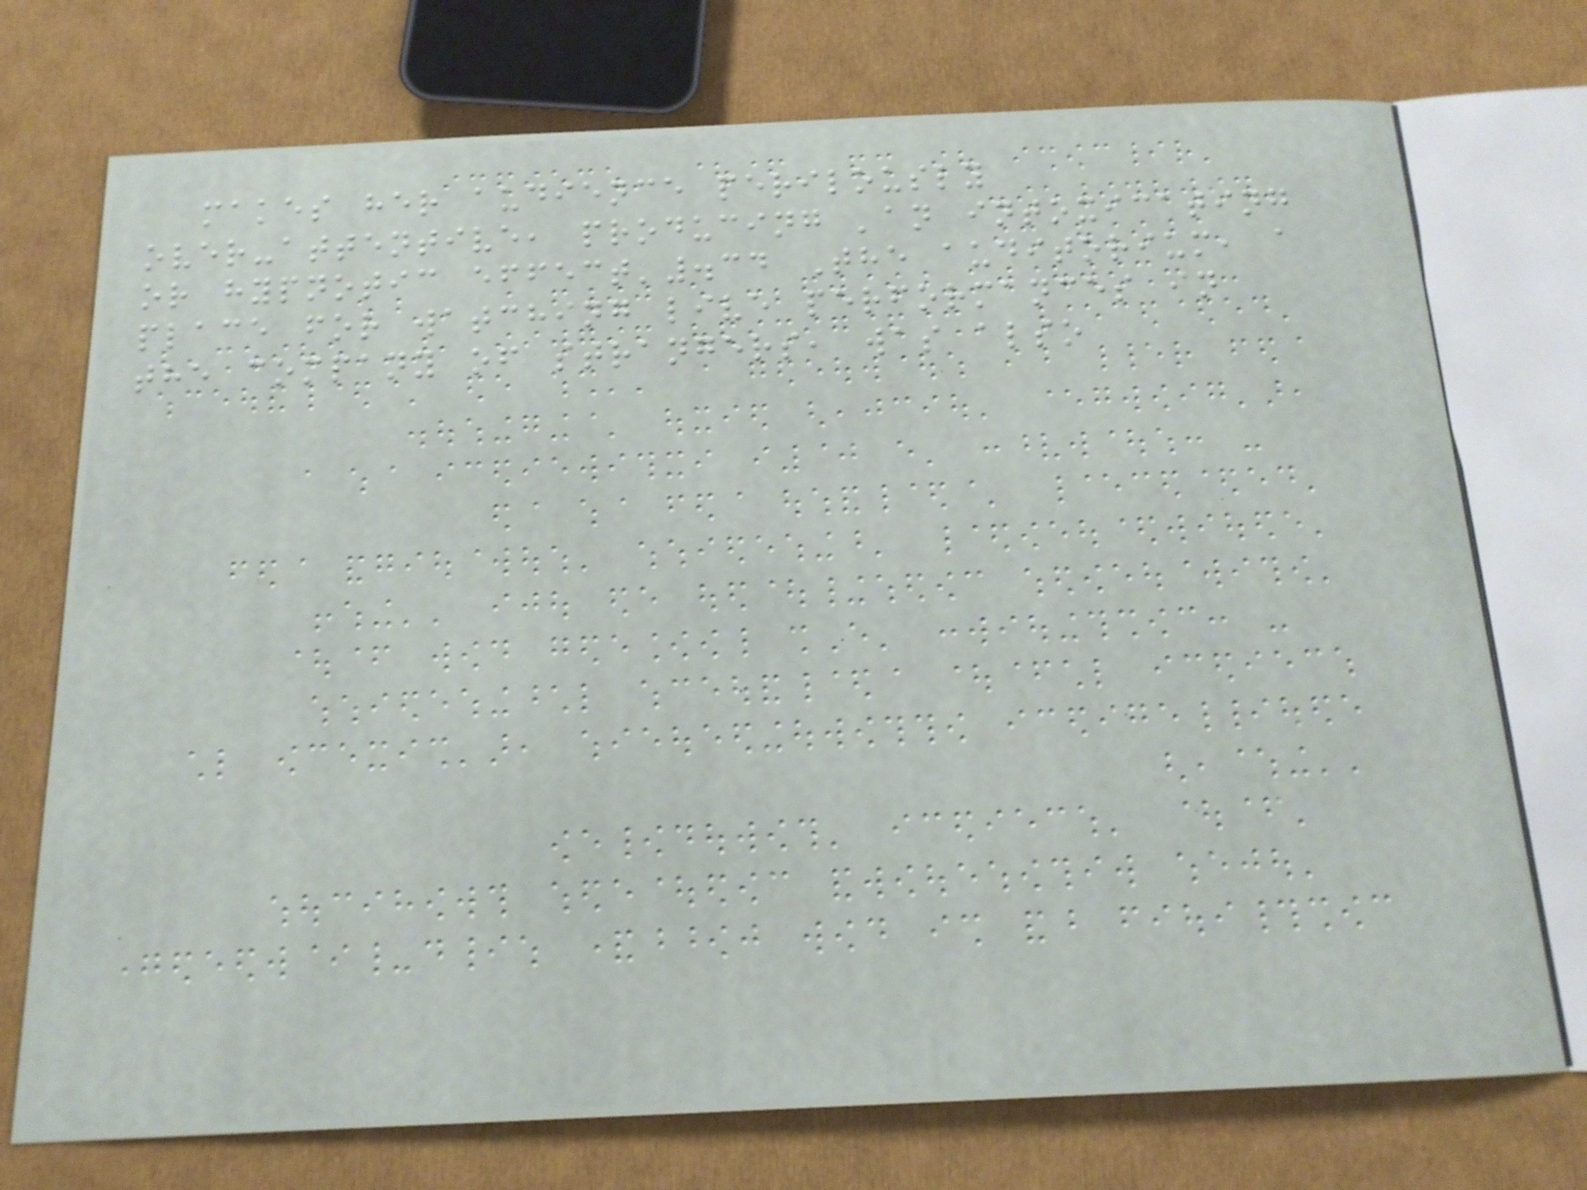makes her audience perilously
over-attentive, producing 'an intoxicating
or hypnotic effect'.34 The auditorium, a
place for watching live performances in
the company of strangers, was also
